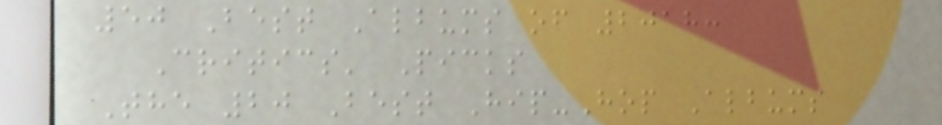50 Best Albums of 2018:
Critics' Picks
The 20 Best Hip-Hop Albums
